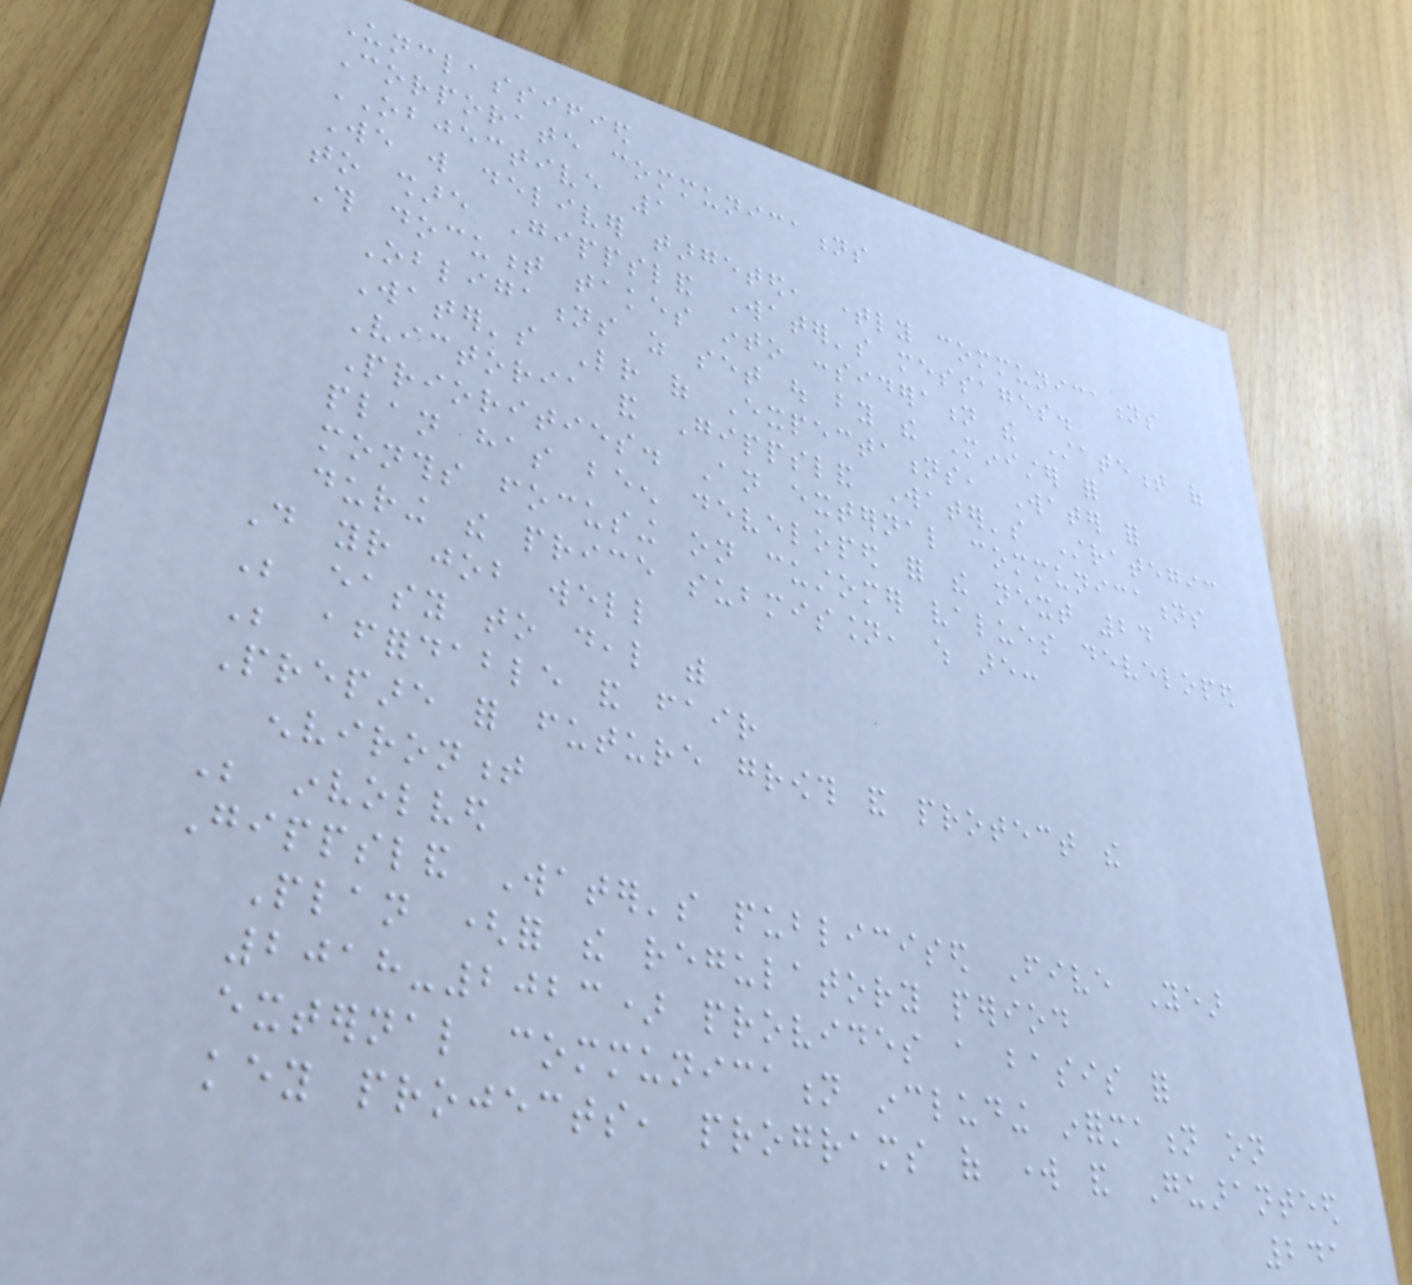Unclassified
Corporate communications
OBJECTIVE 1
We will deliver targeted, timely communications
to share Gippsland Water's messages.
This document takes into consideration the Statement of
Obligations as set out by the Minister for
Water's Letter of Expectations, Water for
Victoria and Gippsland Water's Strategic
Priorities. An external communications
plan has been developed for the next 24
months focusing on customer values developed
during the price submission, which are:
Do your job well
Be easy to deal with
Be affordable and fair
Prepare for future growth and protect the
environment
Be involved
Gippsland Water's publicised Five Year
Plan (for the regulatory period
2018-2023) provides a basis for
external communication including information on
key projects, programs of work and Guaranteed
241
